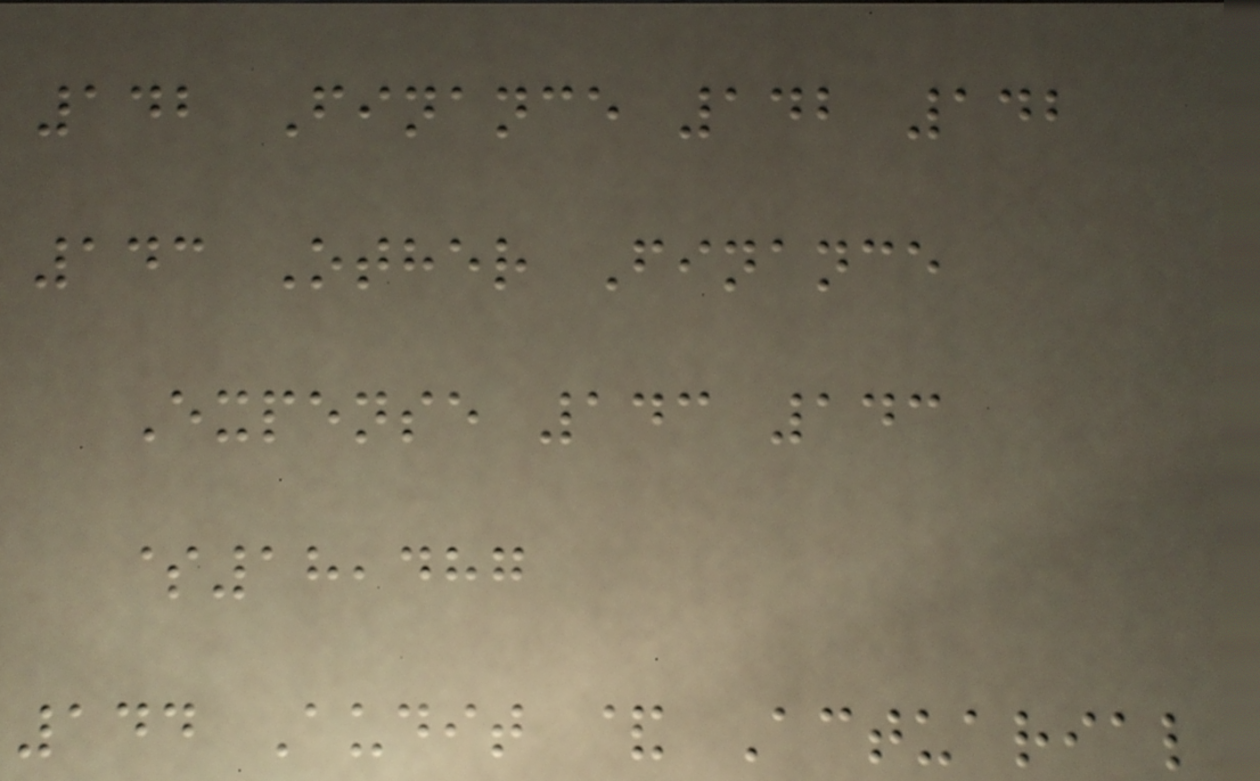142 Finance 142 142
143 Other Finance
Expense 143 143
$18,487
144 Audit & Actuarial
